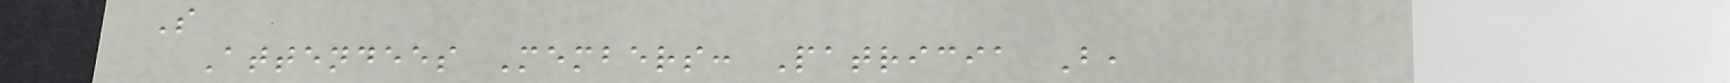S
Attendees Members: Patricia B,
